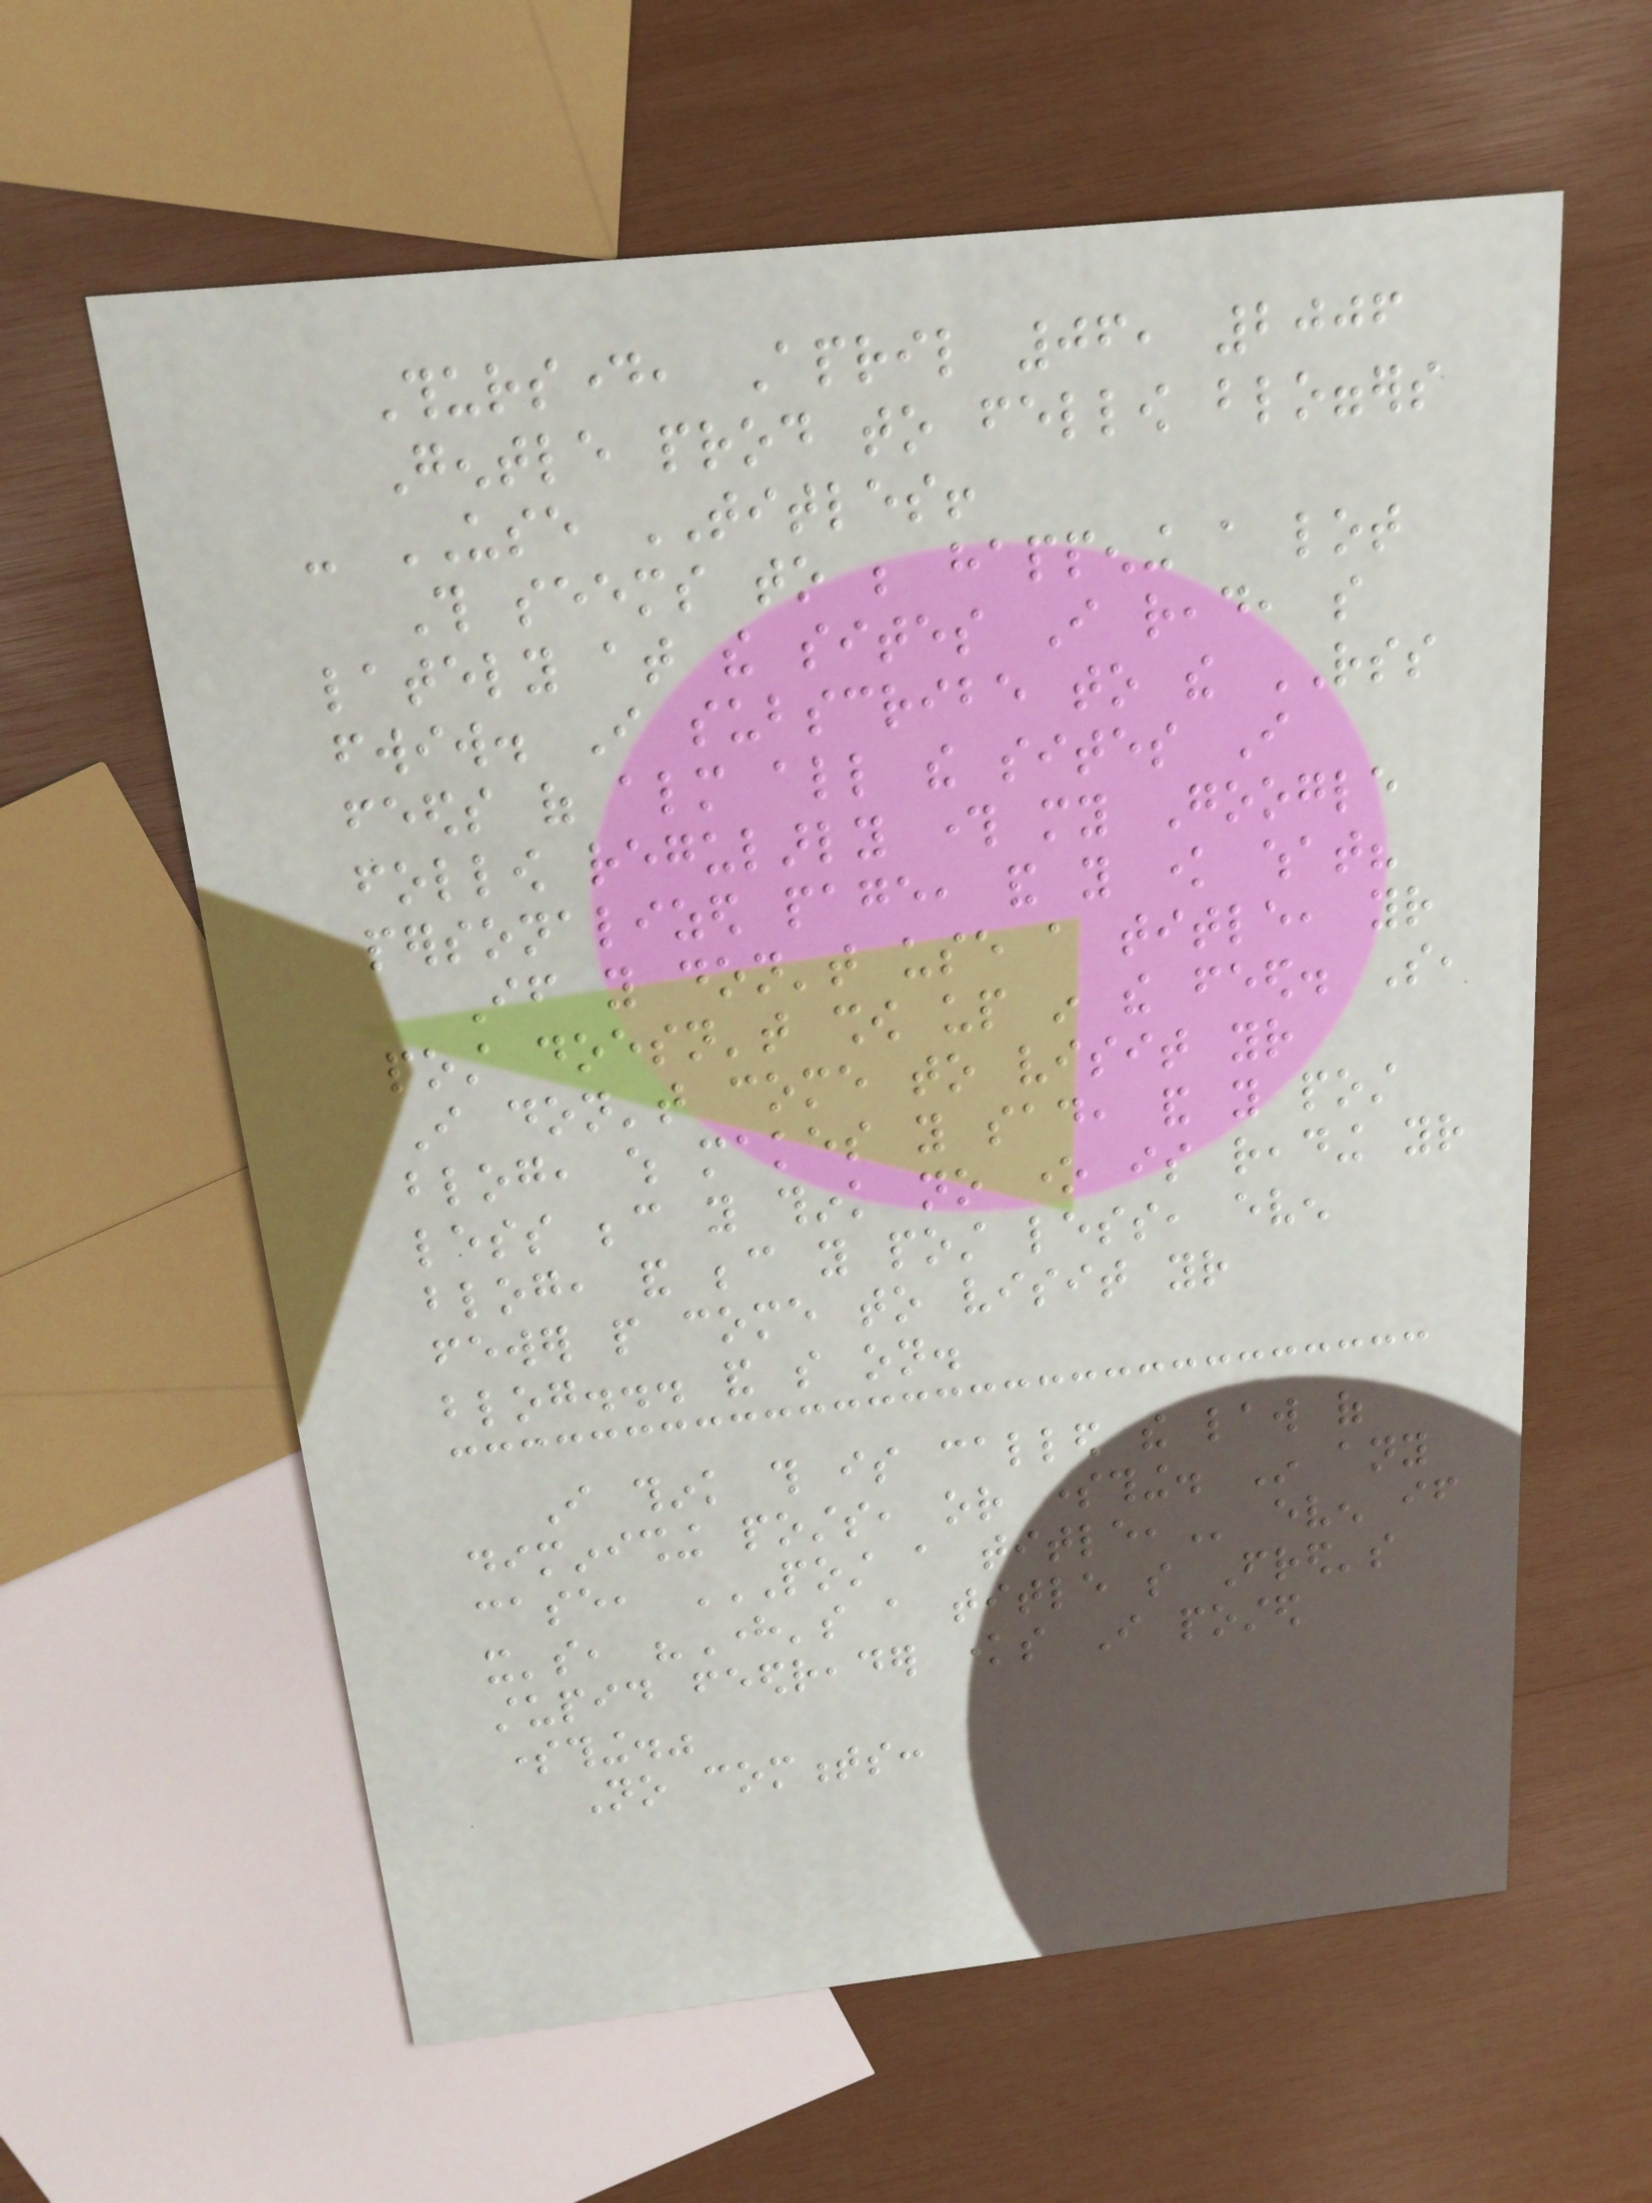Thursday, April 06, 2006
Gentle prod to fellow bloggers
- USE TITLES!
This seems to be happening a lot
lately at the sites I read, so
fwiw. I subscribe to the RSS
feeds of almost all the sites I
follow regularly through my Google
personalized page, and you know what?
If you don't use a title, your
post doesn't show up in the feed. So,
I don't come to visit your
blog, which makes you sad, and you post
less because you think no one is reading your
blog, and because you post less, even
fewer people come to visit your
blog... and so on.
I think this is called the law of
diminishing posts, or something. In any
case, POST A TITLE, even if
it's, "Here's a title so Fred's
stupid feedreader knows I posted
something."
No comments:
